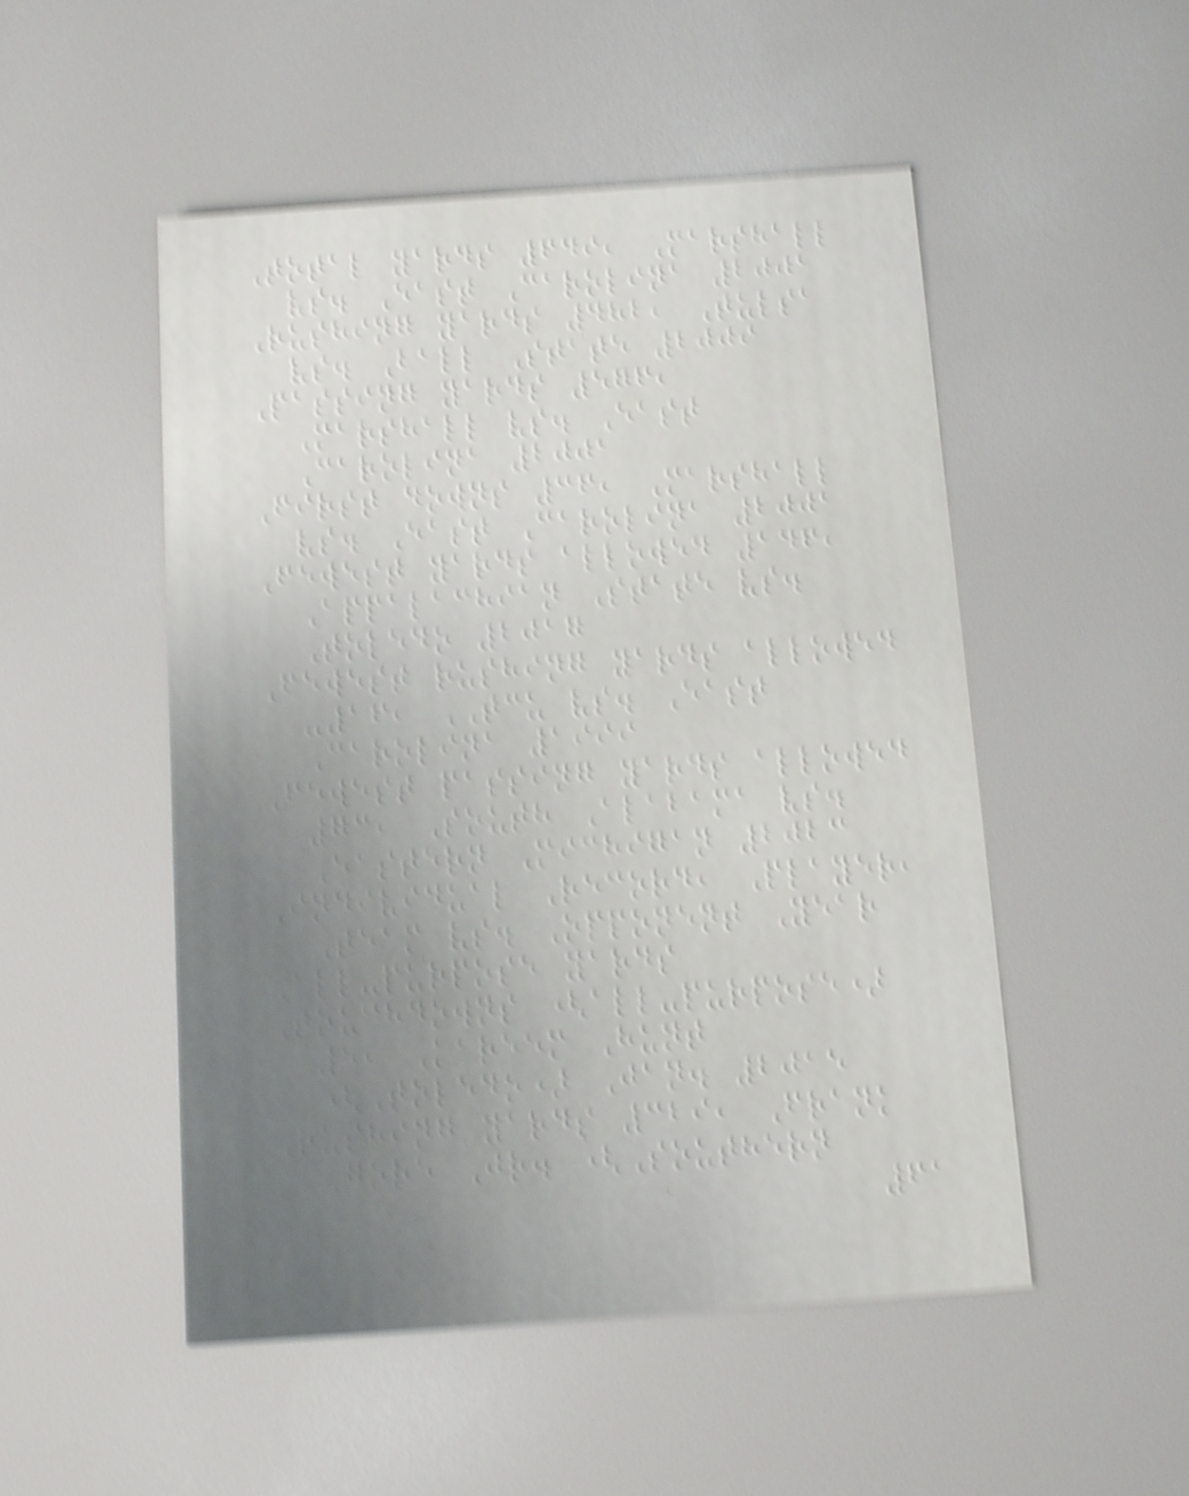Total yards 649, Marshall
vs. East Carolina 2001
Rushing yards 482, Tulsa
vs. Ball State 2009
Passing yards 576,
Marshall vs. East
Carolina 2001
First downs 36, Marshall
vs. East Carolina 2001
Fewest yards allowed 146,
Appalachian State vs.
Toledo 2017
Fewest rushing yards allowed
-16, TCU vs. East
Carolina 1999
Fewest passing yards allowed
73, South Alabama vs.
Eastern Michigan 2023
Individual Record, Player,
Team vs. Opponent Year
All-purpose yards
Touchdowns (all-purpose)
5, Kareem Hunt
(Toledo) Jan. 2015
Rushing yards 329, Frank
Gore Jr. (Southern
61
